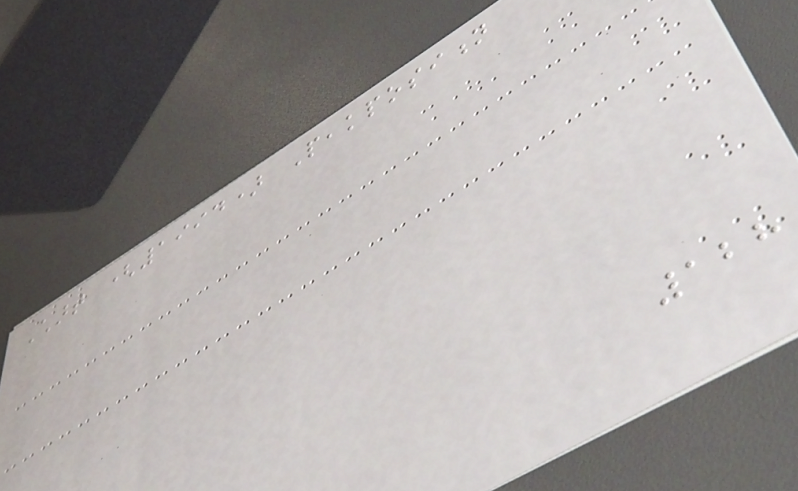Chart (1994) Peakposition
128
